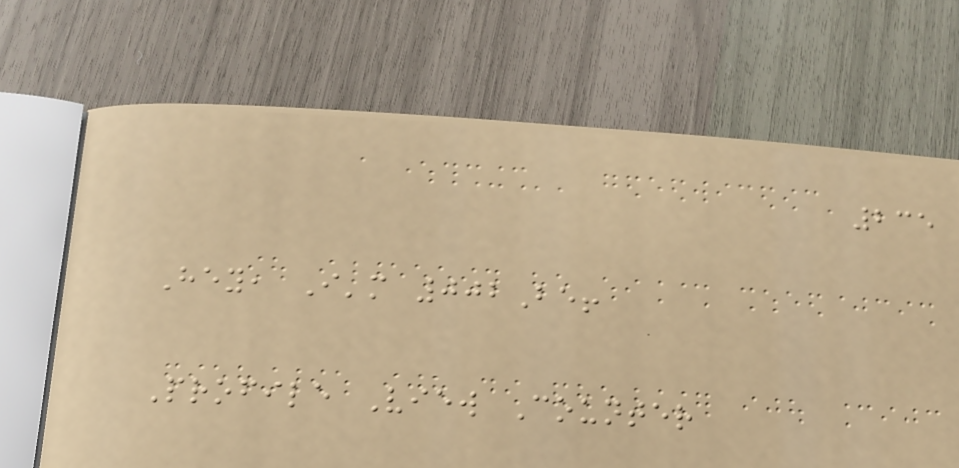235
Hey, I'm 002Be!
Profile View Counter
